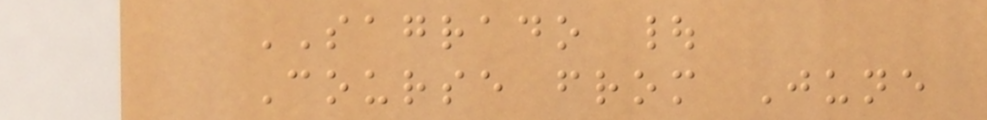SAGRADO |
Course from June
